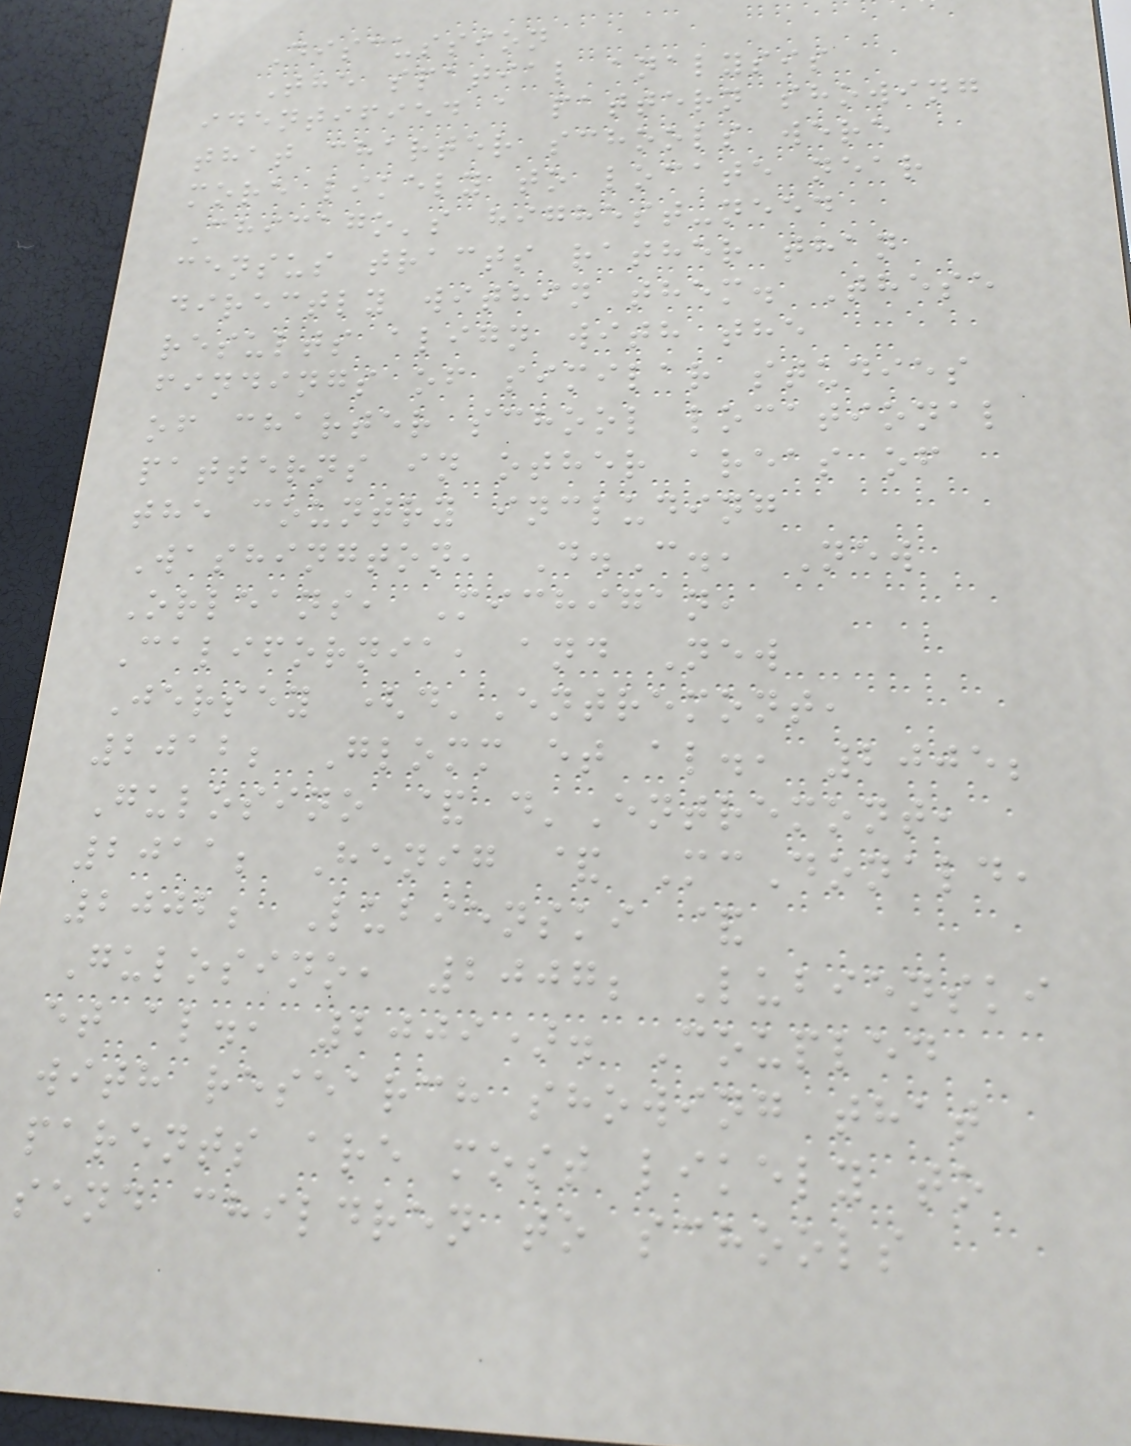Discussion
The spatial analysis
identified a pattern showing
that charter schools were
more likely to locate near
Chicago's highest-need
census tracts rather than
directly within them. These
results align with the
findings of similar studies
of charter school locational
patterns in other areas of
the country including
Washington, D.C., New
Orleans, Michigan,
California, and New
Jersey (d'Entremont,
2012; Glomm et al., 2005;
Gulosino & d'Entremont,
2011; Henig & McDonald,
2002; Lubienski &
Gulosino, 2007; Lubienski
et al., 2009). Coupled
with research showing that
parents are most likely to
send children to schools
